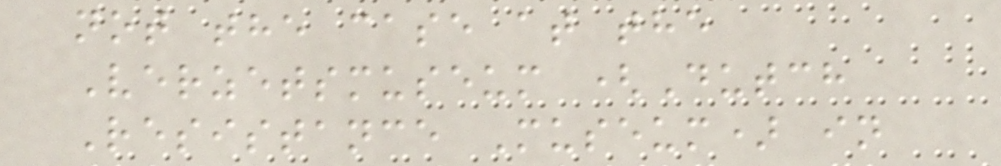not the case at the
Verzetsmuseum (Dutch
Resistance Museum) in
